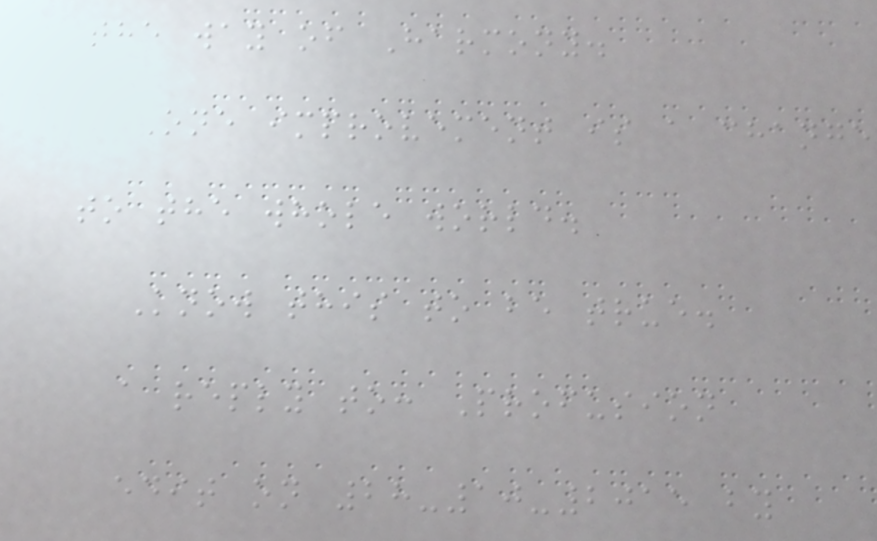the way of Harmony.
One improvement is a change
to the whole world.
Know this to be true.
a reply to: Profusion
edit on 28-10-2015 by
